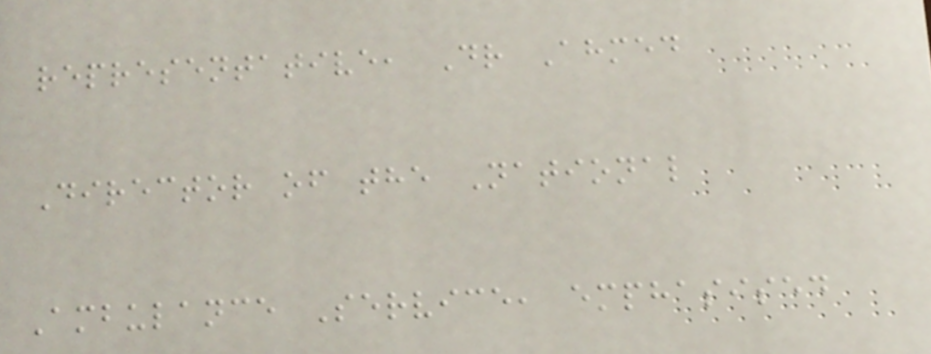representative, Dr Ahmed
Director of the National
Ambulance Service, emphasised
